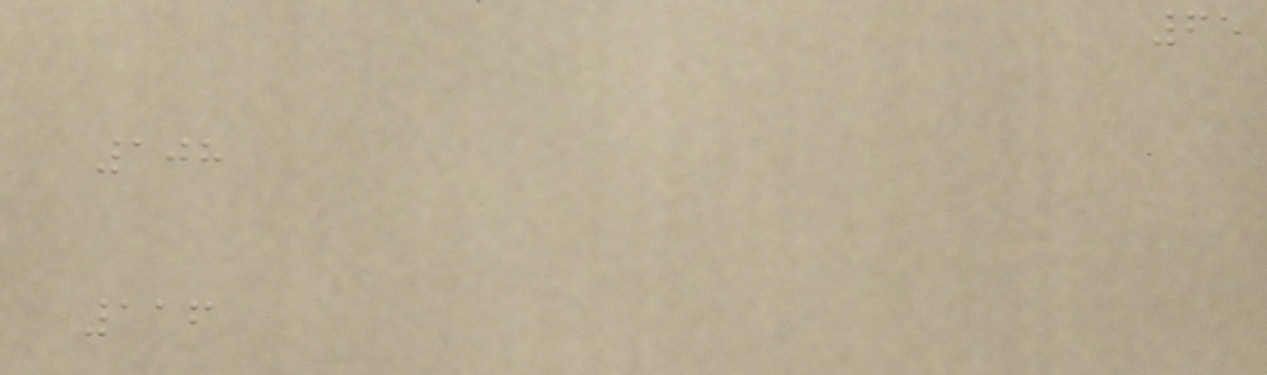65
108
116
